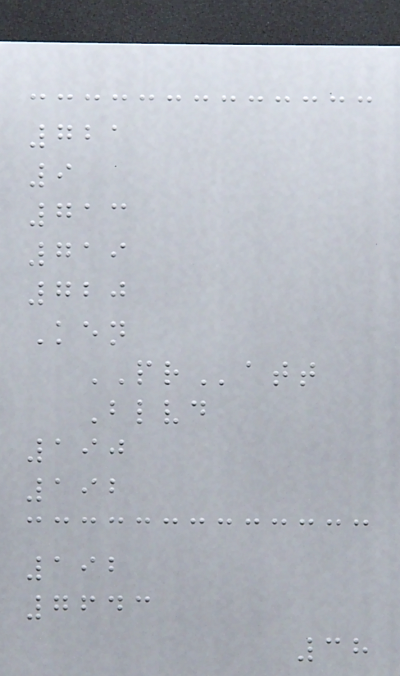721
9
713
719
720
Ken
PRatt
Blvd
190
192
192
7643
38
